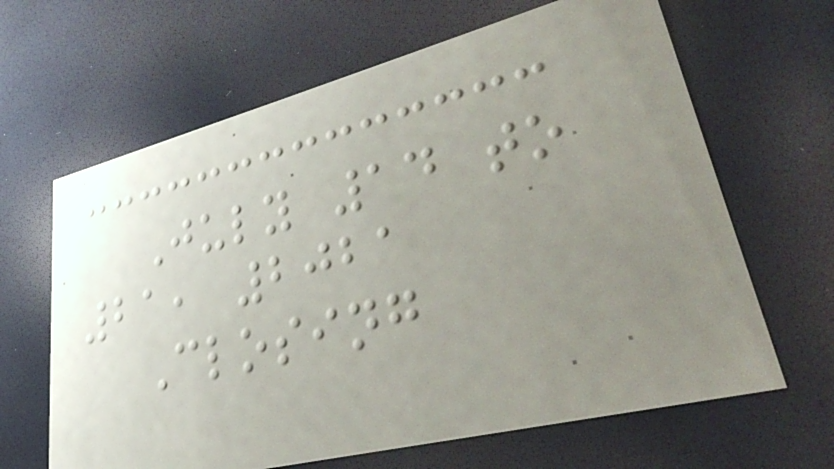July 14 to
21, 2021
Closing
